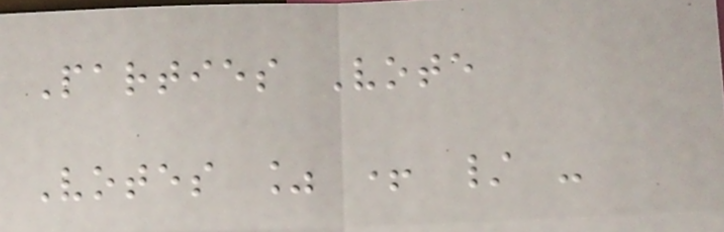Parties Vote
Votes % + / -
